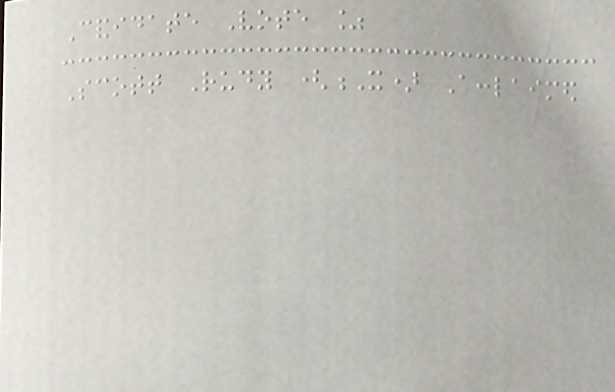Candidate Vote %
Scott Rudy (X) Acclaimed
